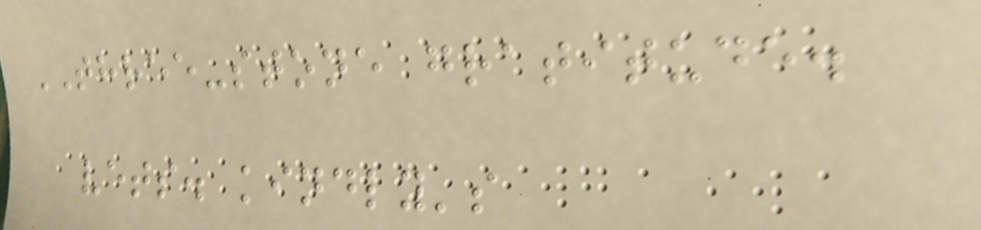THREE-stone gratitude.
vets. kindly's
